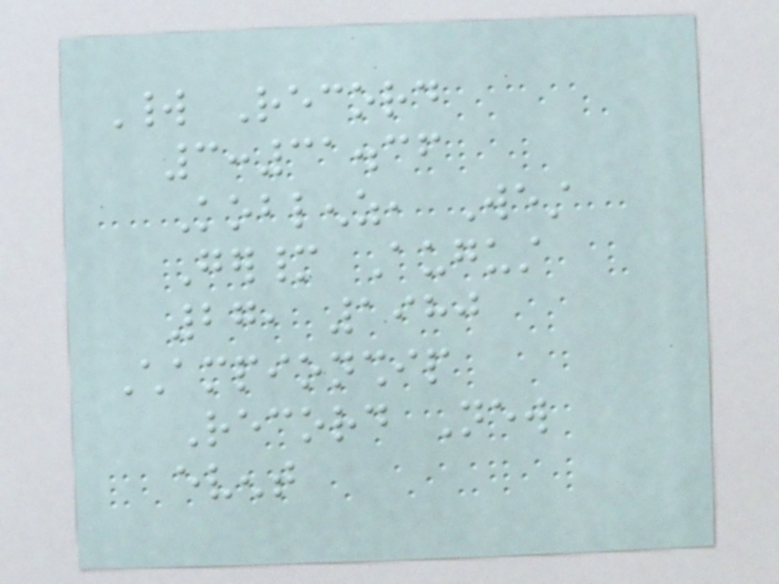World Record
3:31.36
Koblenz, West
Germany August
27, 1980
Championship
Record New
event
